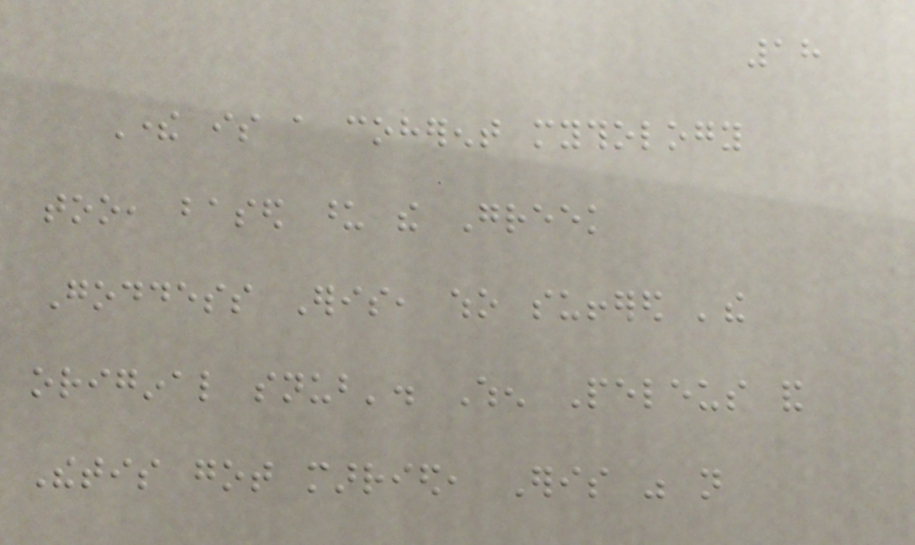18
There is a coherent mythology
too, based upon the Greek
Goddess Eris, who suffered 'the
original snub'. When Peleus and
Thetis got married, Eris was not
